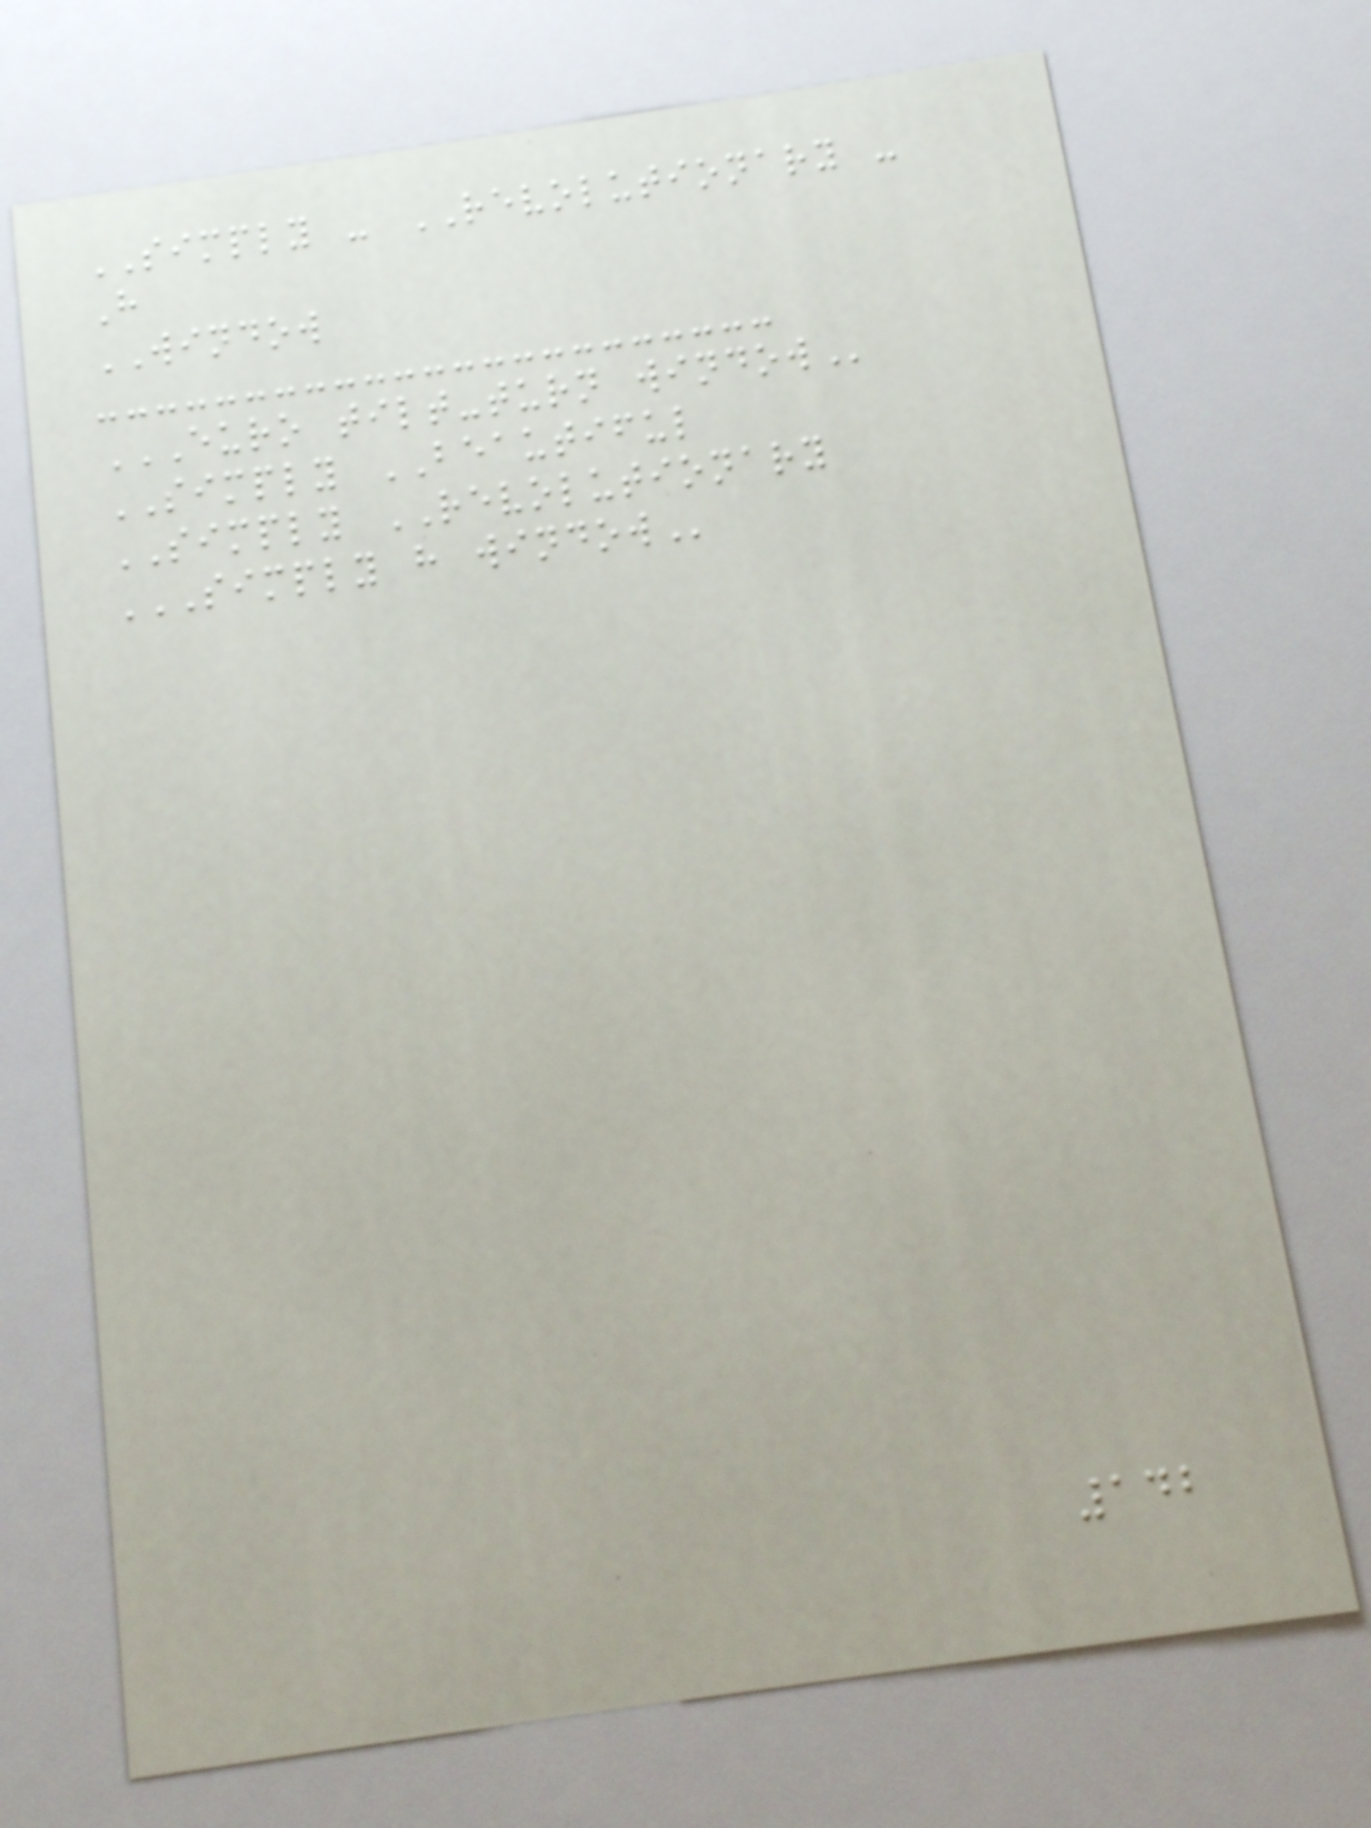SIMPLY - REVOLUTIONARY -
H
WINDOW
EURO TILT-TURN WINDOW
SIMPLY BEAUTIFUL
SIMPLY REVOLUTIONARY
SIMPLY H WINDOW
142
